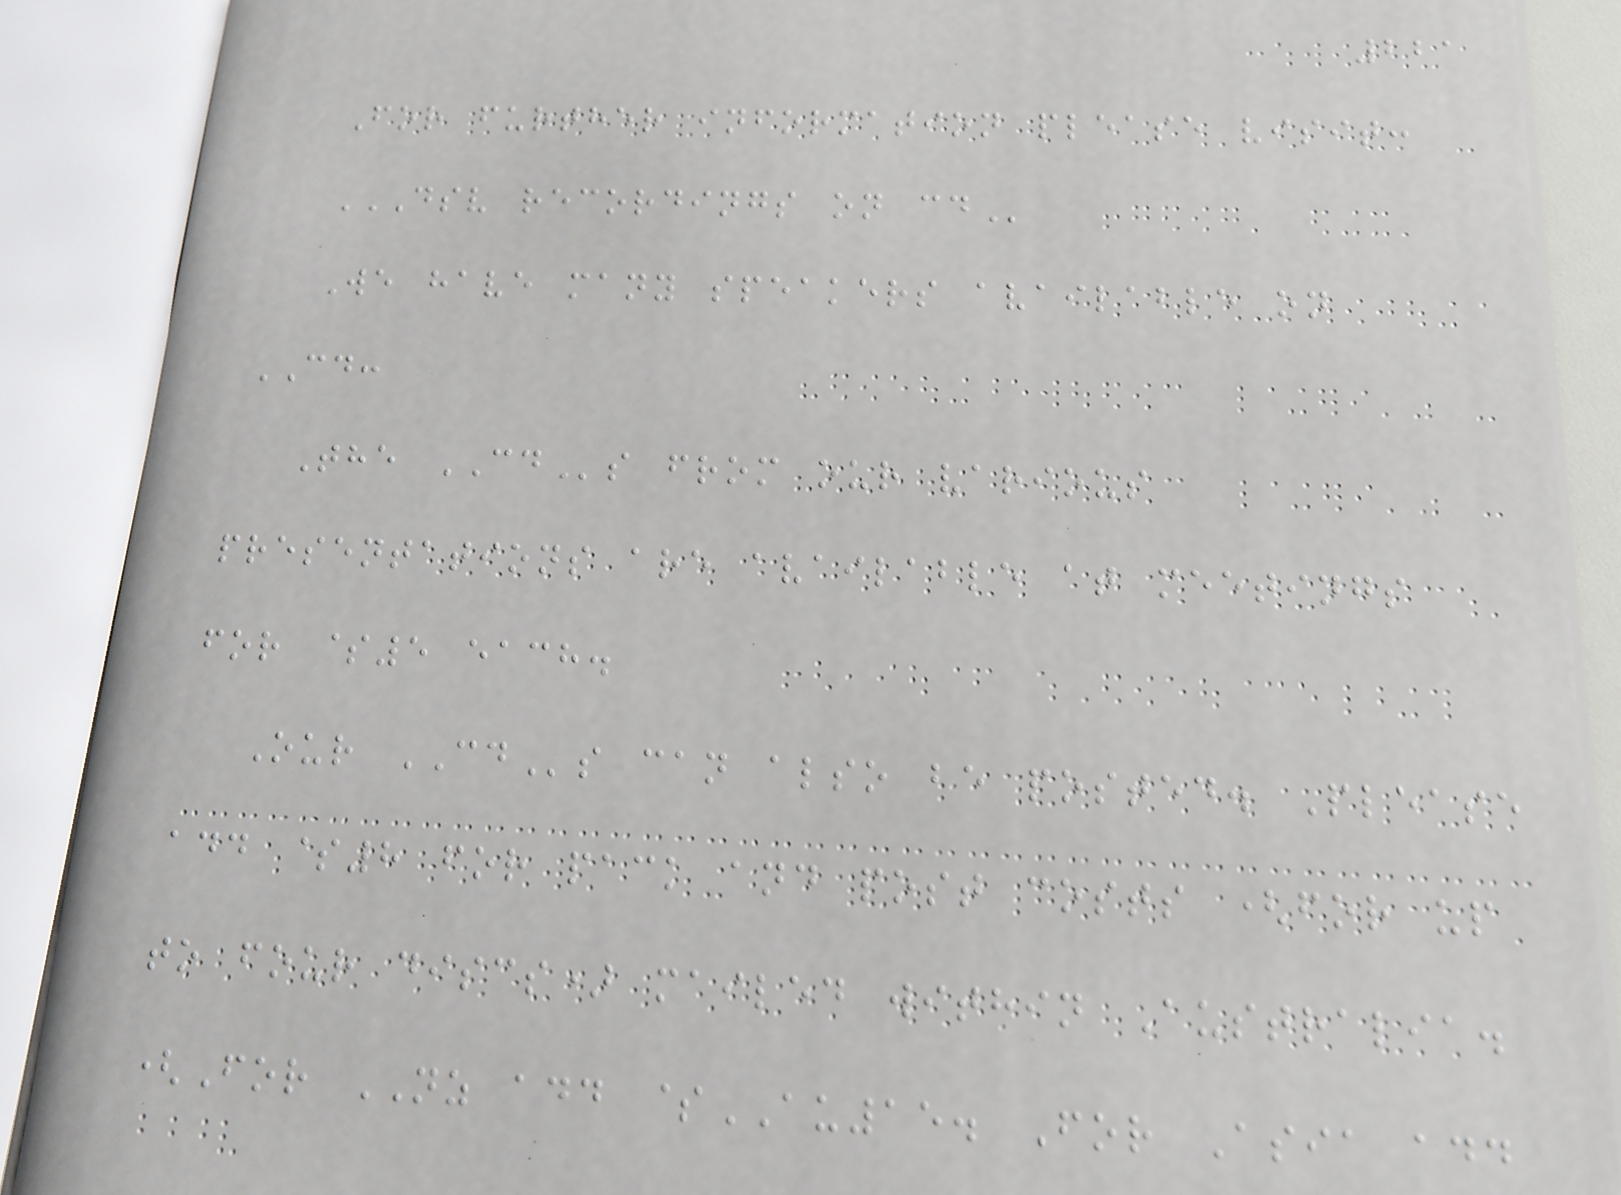221
For further information please visit:
DSV RECORDINGS ON CD
We have many speakers available on
CD:
The CDs from our various
presentations are available at meetings
for $5 each.
Our CDs can also be posted. Please
add $8 for pack and post costs (for up
to four discs) mailed within Australia.
(For NZ add $AU15. For Asia add
